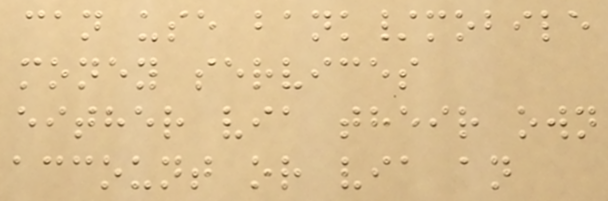can use bank/mobile
money services
either via their own
account or via an
